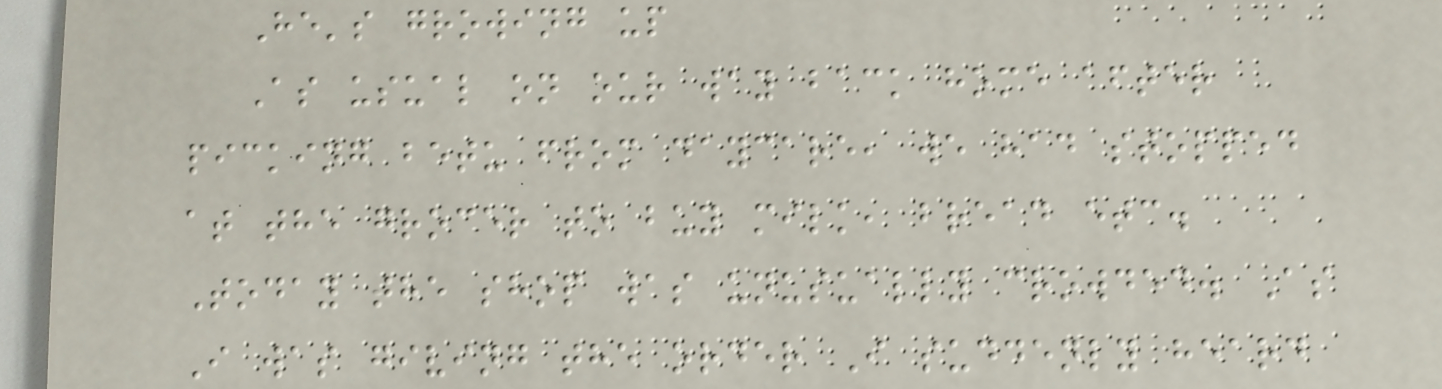He's growing up
As usual on our way back home after
picking betu from daycare, we had stopped
at the grocer to buy milk, bread etc.
Today the shop was unusually crowded. As
I was giving the order I suddenly heard
